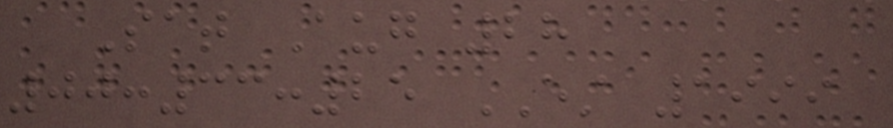Sat Aug 28
00:33:25 EST 1999
